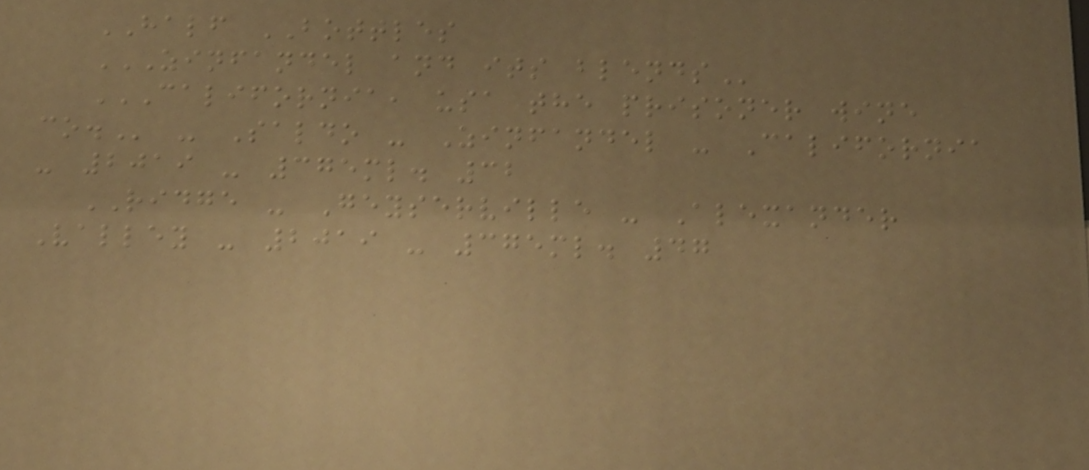HALF BOTTLES
ZINFANDEL AND ITS BLENDS
CALIFORNIA, USA THE PRISONER WINE
CO. - Saldo - Zinfandel - California
- 2019 - 375ml. 32
RIDGE - Geyserville - Alexander
Valley - 2019 - 375ml. 47
